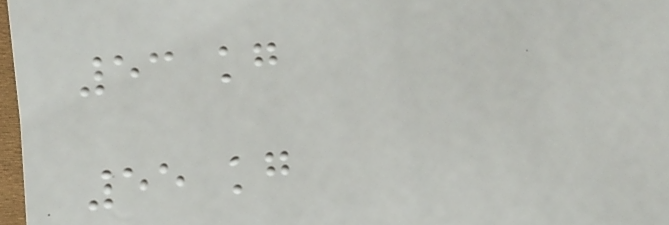53 kg
55 kg
